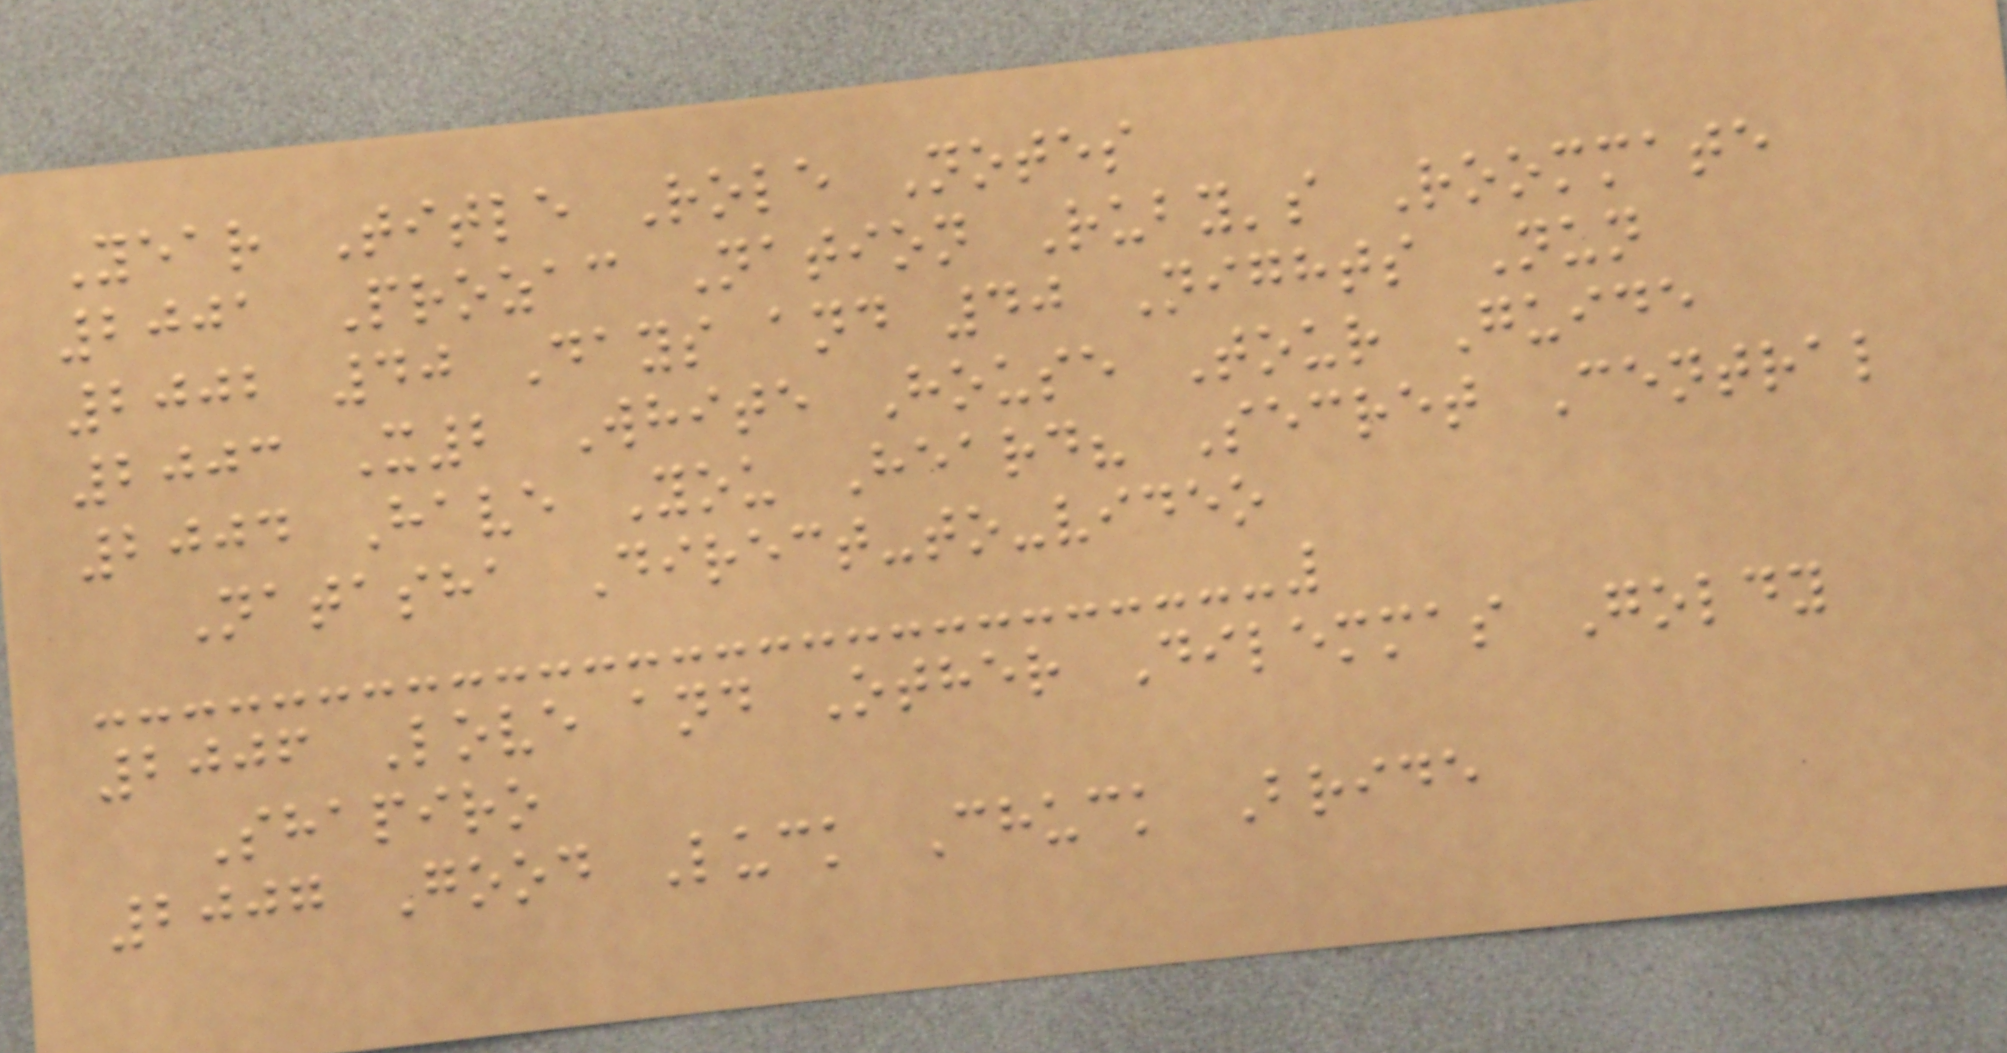Year Title Role Notes
2001 Prozac Nation Ruby's Roommate
2002 40 Days and 40 Nights Nun
2003 X2 White House Tour Guide
2004 Have You Heard? Secret Central
Natasha Direct-to-video
2006 Love and Other Dilemmas Goldy
Shapiro
2007 Good Luck Chuck Bride
